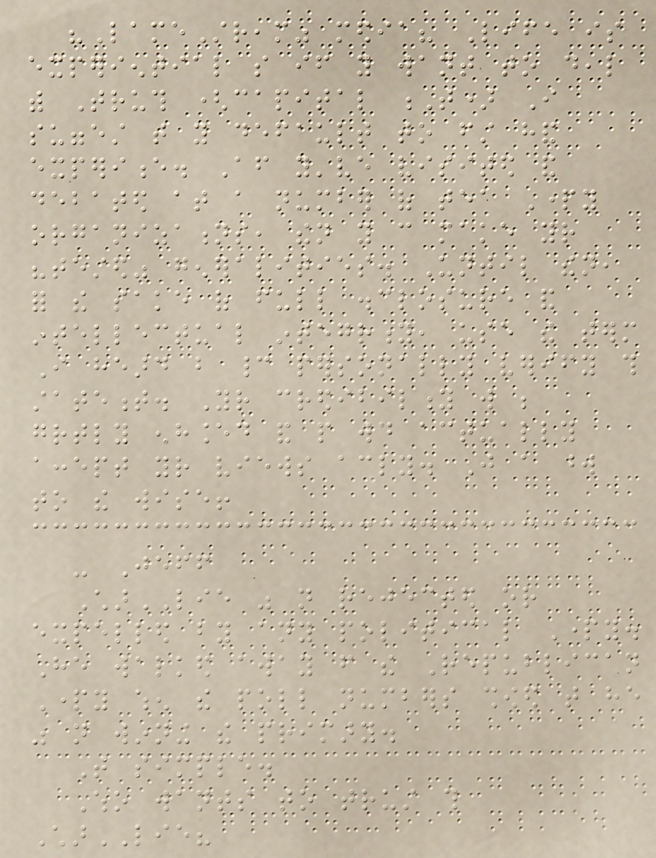"LameStream" media? Life is
experiential so if you want to deal
with Truth (capital T) I
suggest that you default to first hand
experience. After you've visited and
debated at a number of tea Party
organizations, then you can make your
"tested" generalities. Until then,
for the sake of full disclosure and
intellectual integrity, use the term
I heard but cannot personally verify this
statement. Your credibility will be
greatly enhanced and people would actually
accept your views accordingly. Just a word
to the wise!
- Jeff
CharLIE was not rejected or
expelled by any political Party.
He walked away from the Republican
Party when the poll numbers showed that he
was not winning the primary.
That simple.
Who wants to trust this
CharLIE?
